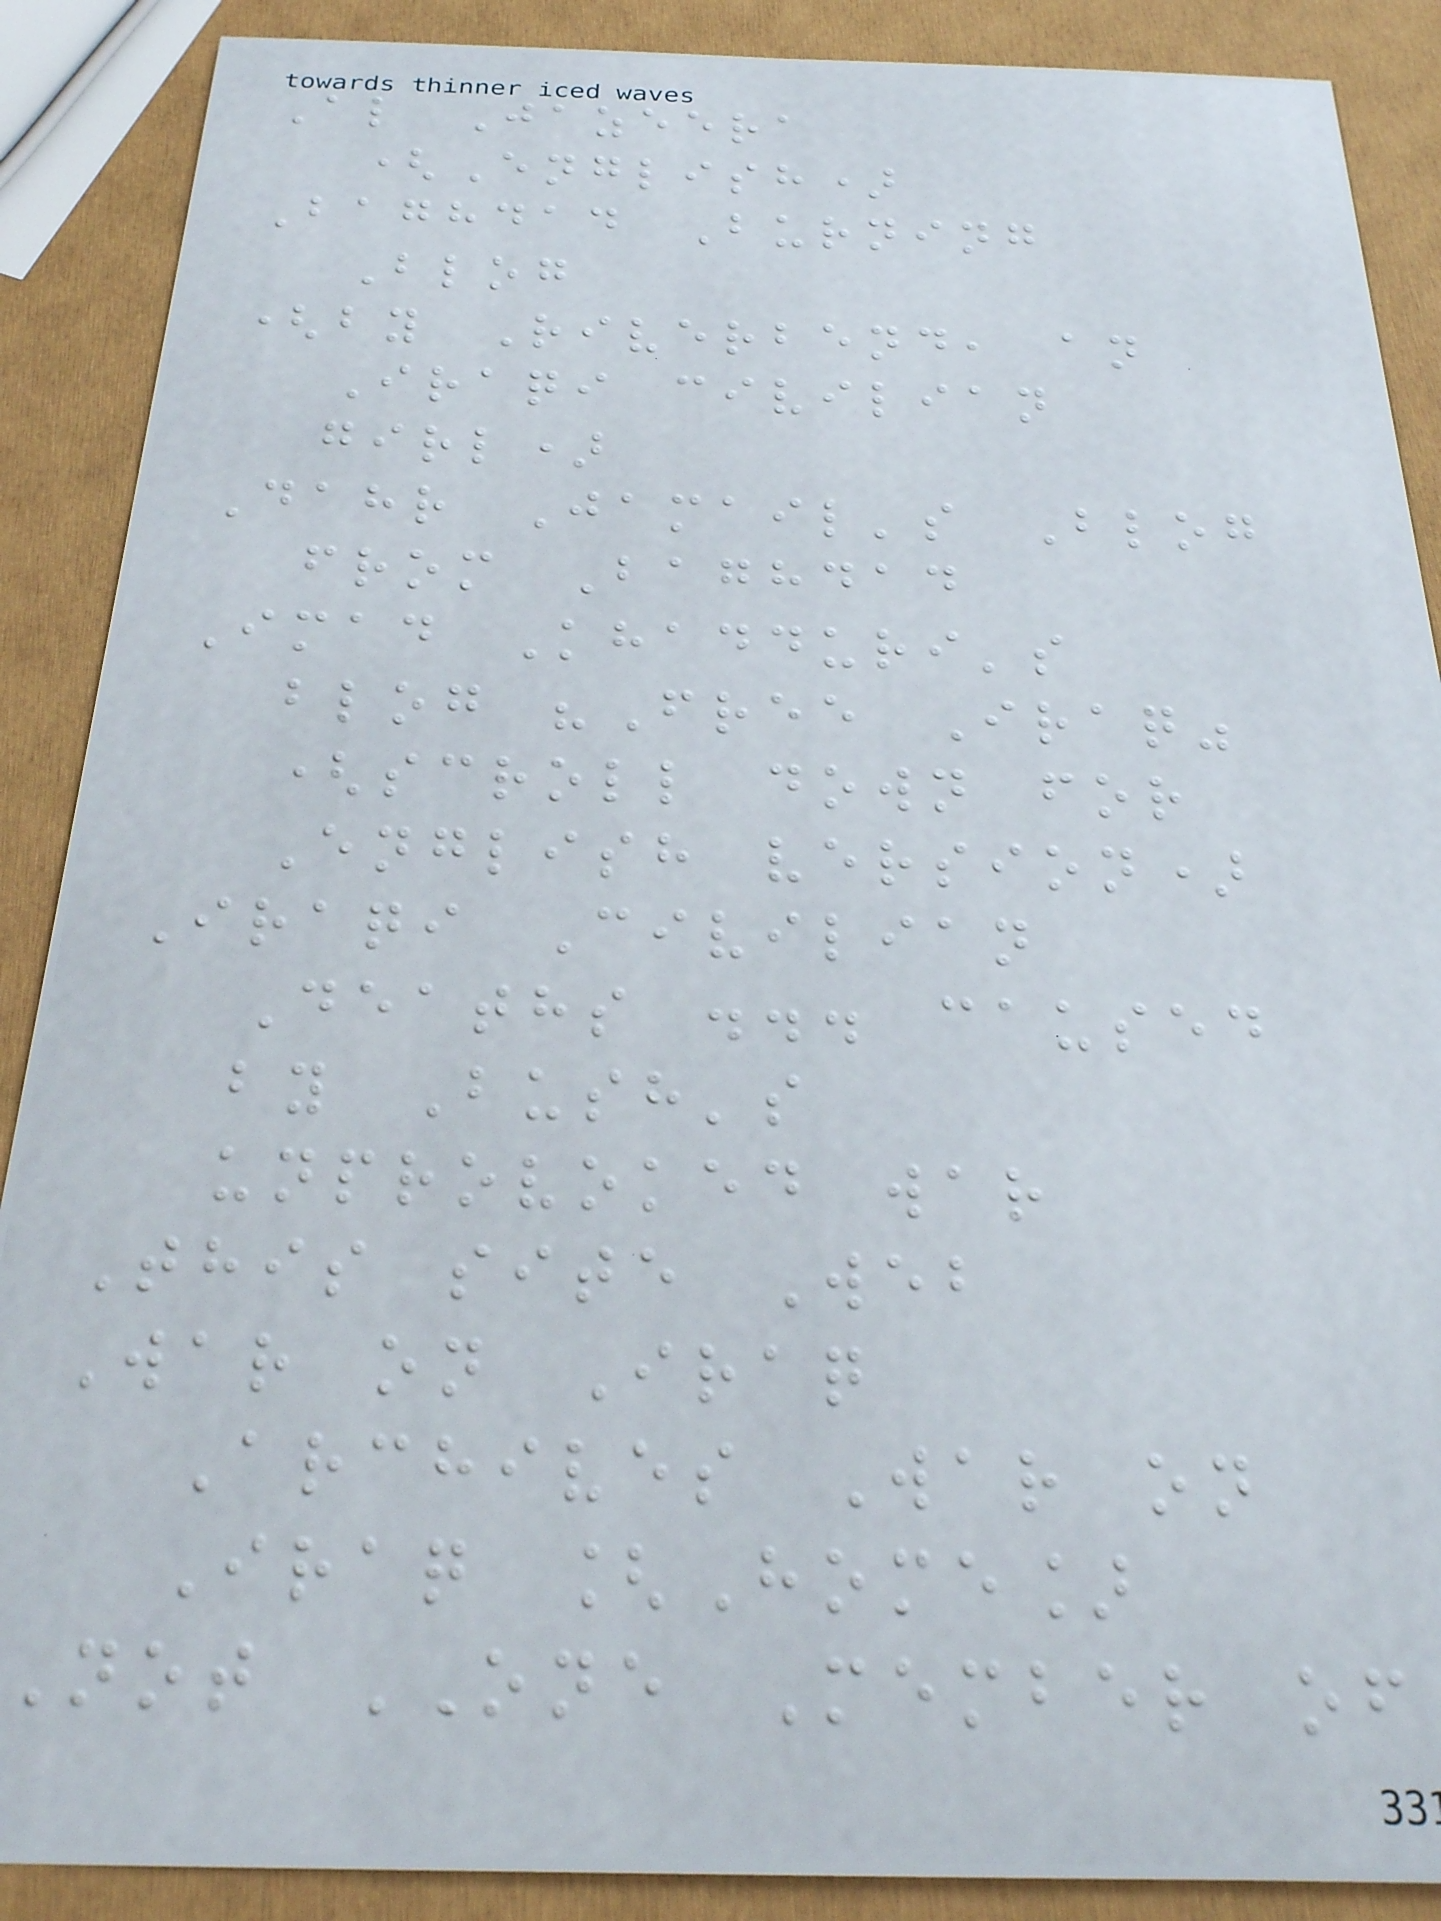Al Jazeera
(English)
Baghdad Burning
Blog
(by Riverbend, an
Iraqi civilian
girl)
Dahr Jamail's Blog
from Baghdad
Imad Khadduri's
blog "Free Iraq"
(scroll down for
English version)
Iraqi Civilian
Deaths ... caused
by Bush's
unprovoked war
This site Web
War on Iraq
Archives War on
Iraq [Home]
Not ONE Member of
